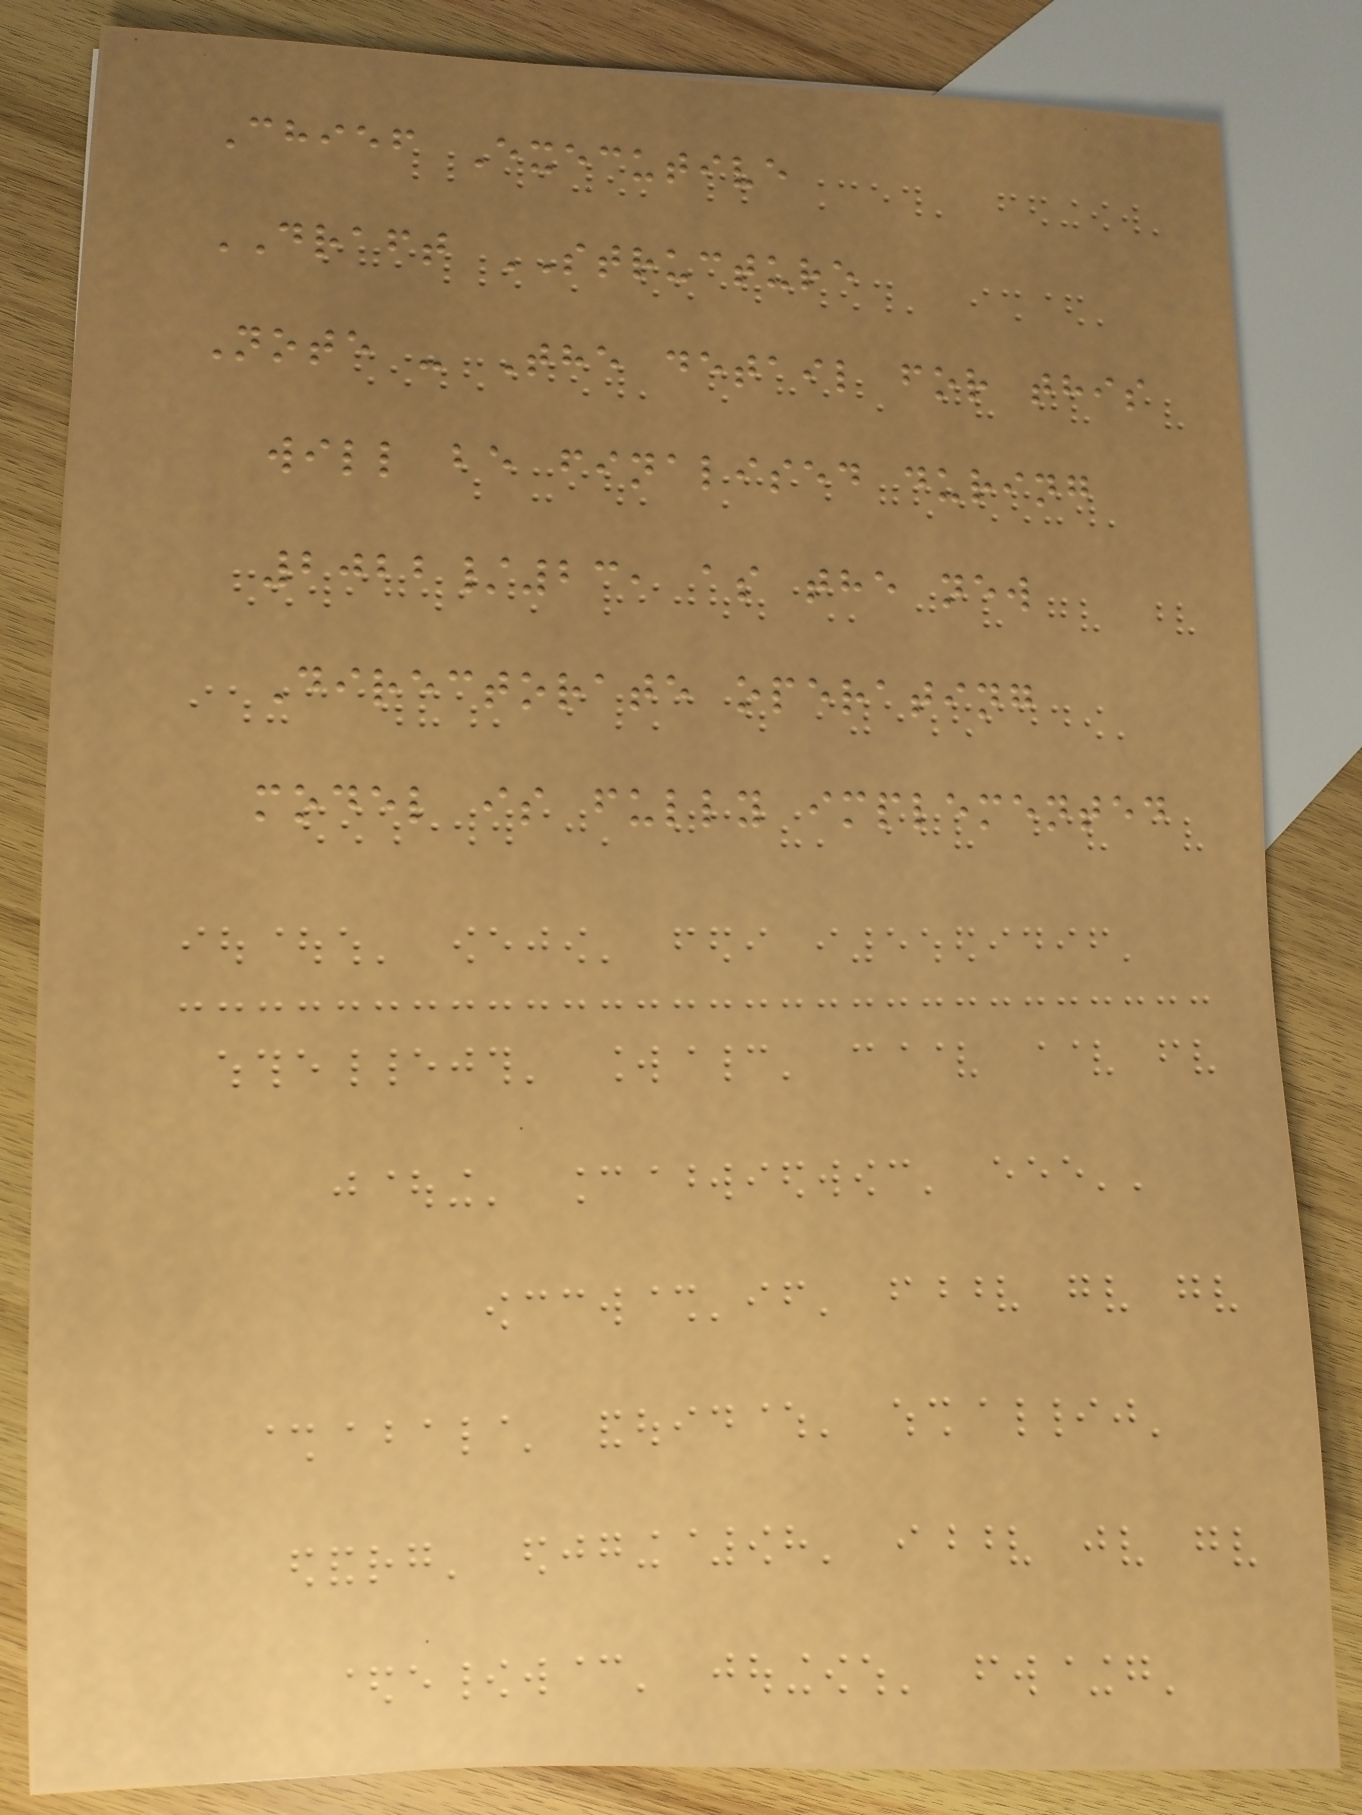Chief Executive
DRAFT STRUCTURE
Note - The detail for this
will be finalised during
2022/23, as the new
Directorate operating
model is fully implemented
